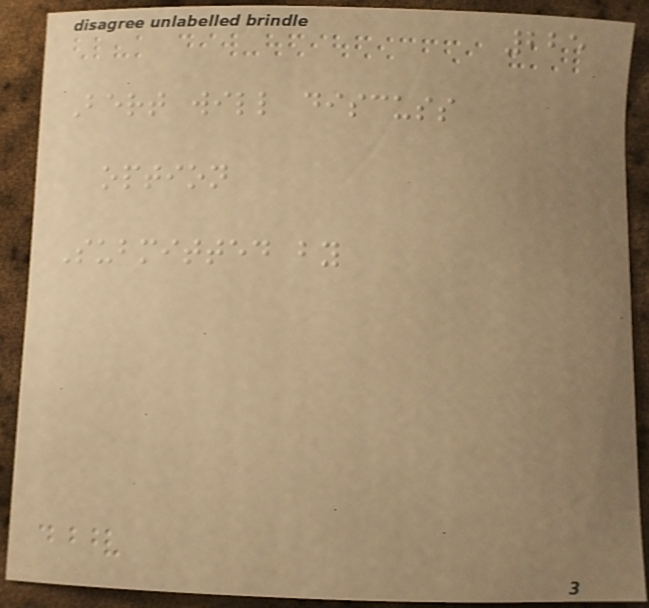225
Bert will discuss
option
Submitted by
